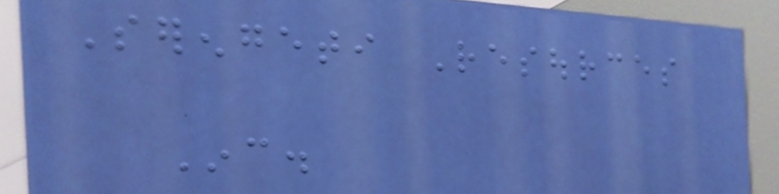Serengeti Resources
Inc.
